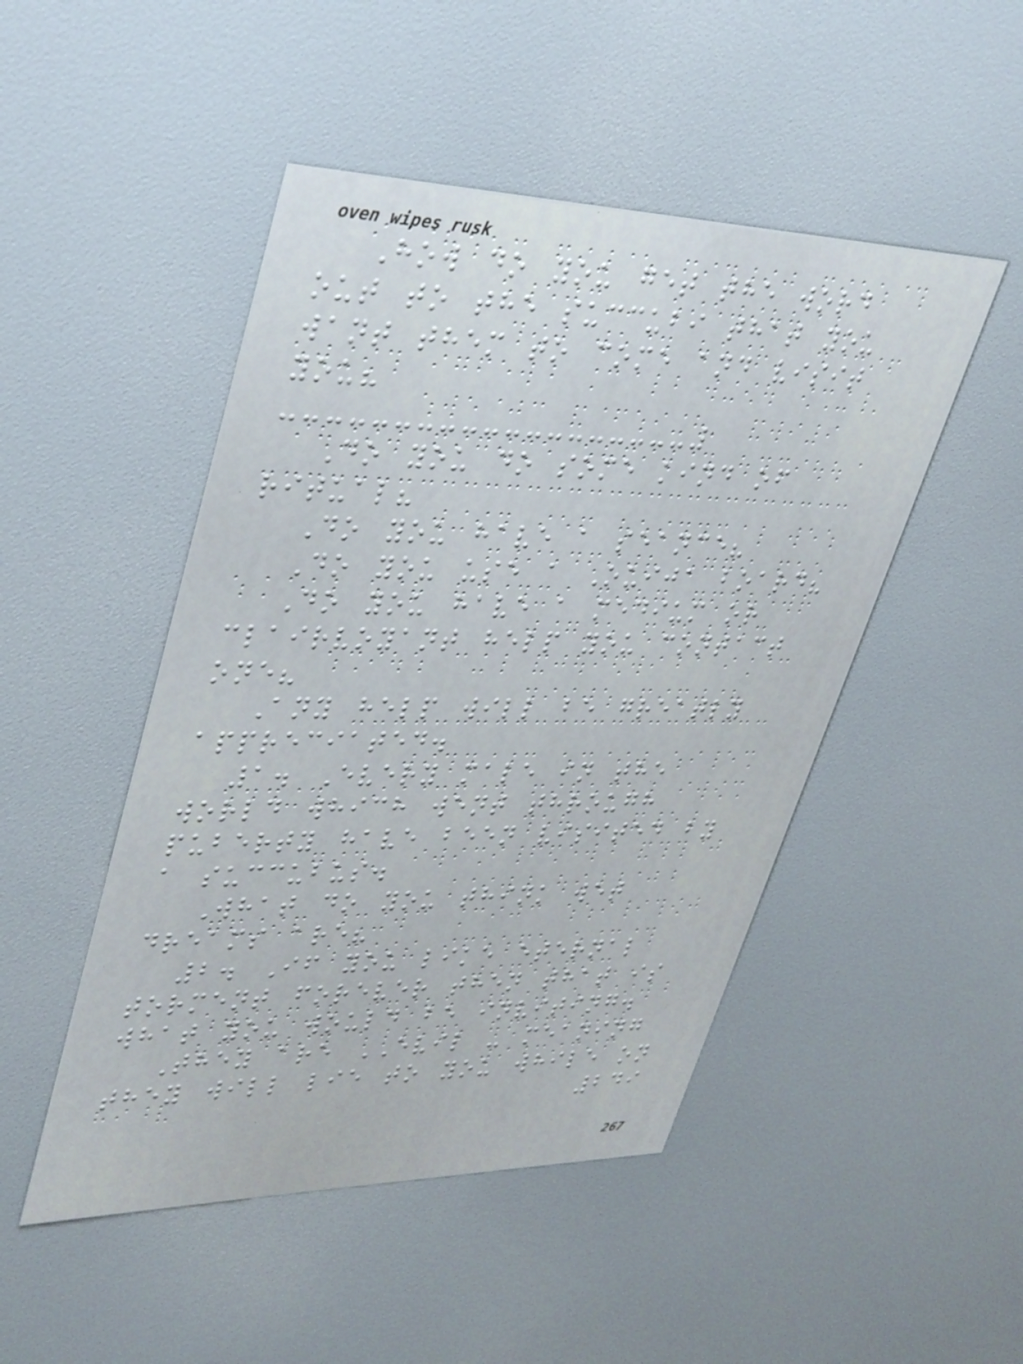How do you get the word
out to the succubi that you
want them to come and visit
you?
Do you do some kind of
ritual?
Do you have a seance?
Do you use a Ouija board?
Do you have a medium or
clairvoyant help you contact
one?
Any help will be greatly
appreciated.
1. Every male in the
world which went through
puberty have been visited by
a succubus.
What do you think wet
dreams are?
2. If you like eternal
torment forever then that is
what you would be inviting.
They are EVIL - meaning
they will lie to you while on
249
